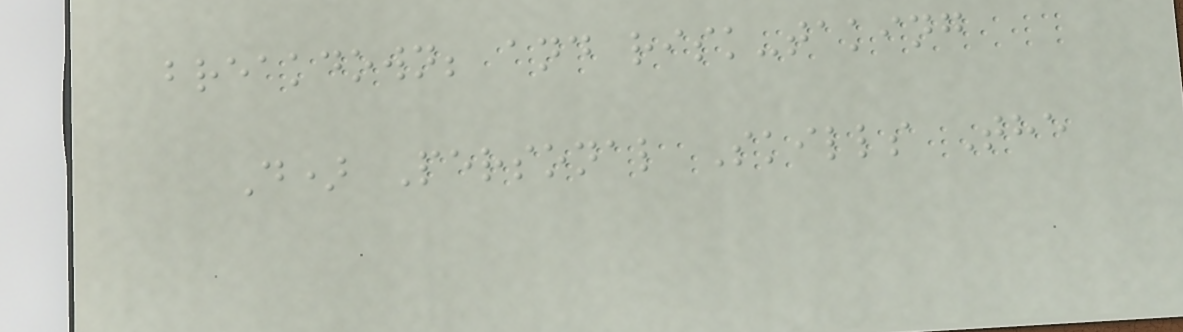breakdown; and risk-taking
D) Personal Skills The
